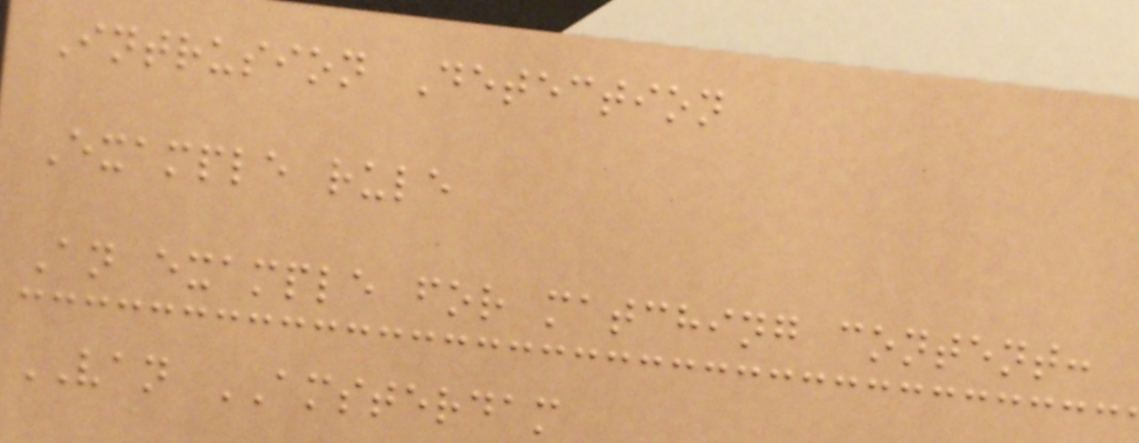Intrusion Detection
Example rule
An example for matching content:
VAN AMSTERDAM
